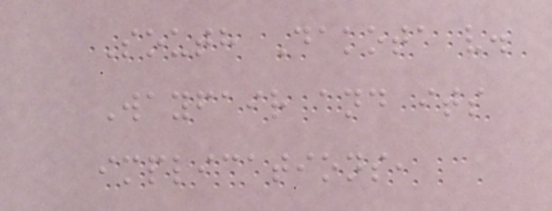South Dakota v.
Wayfair and its
implications,
